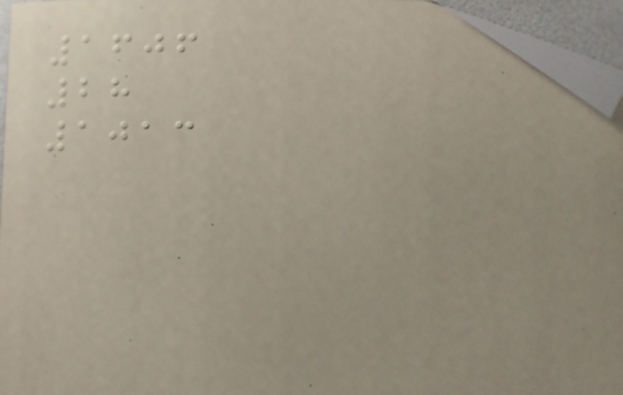1606
28
1013
